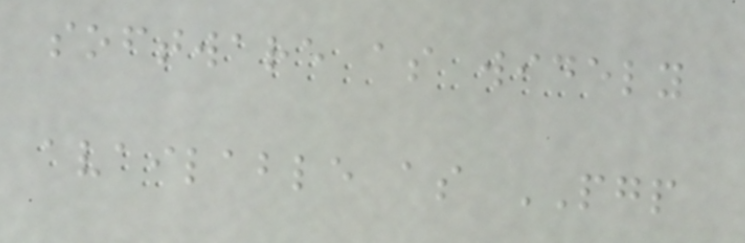software as widely
available as PGP
